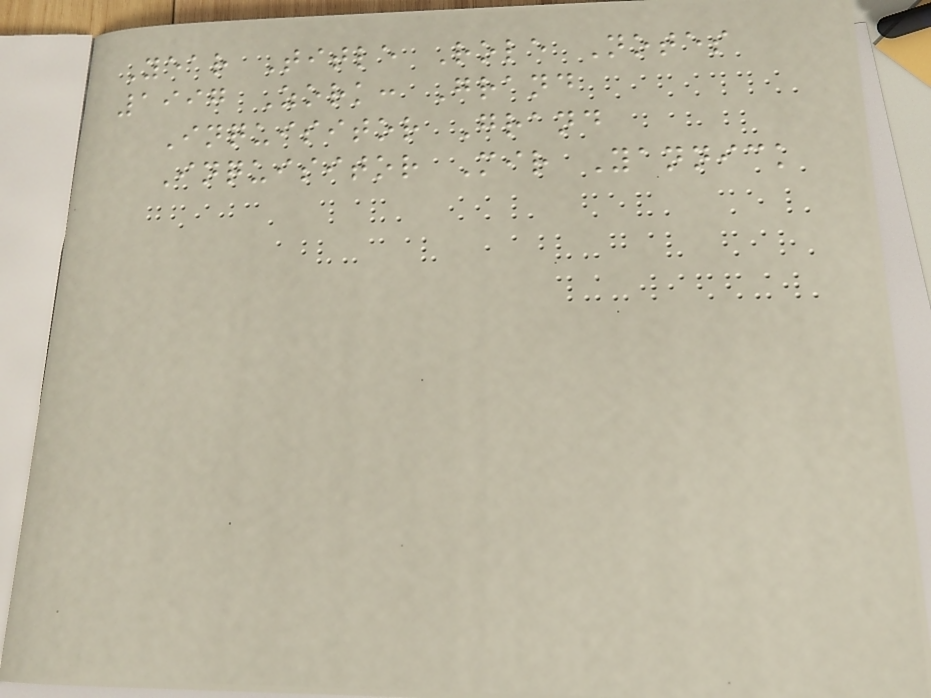Year Title Role Notes
1997 Zork: Grand
Inquisitor Grand
Inquisitor Mir Yannick
